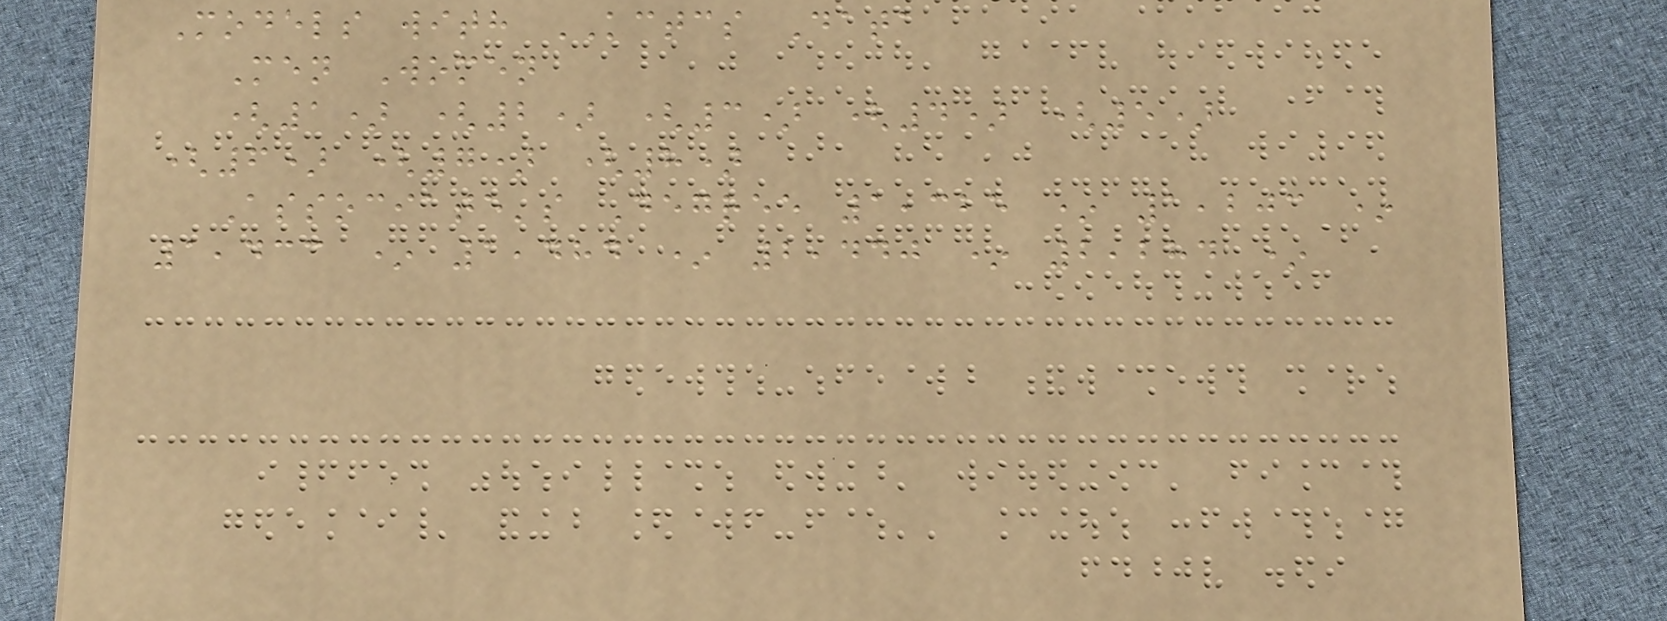Models with KCTCS Data
Men Women
(1) (2) (3) (4) (5)
(6) (7) (8)
Associate's Degree 1,325 * 1,203 *
1,433 * 1,484 * 2,440 * 2,284 *
